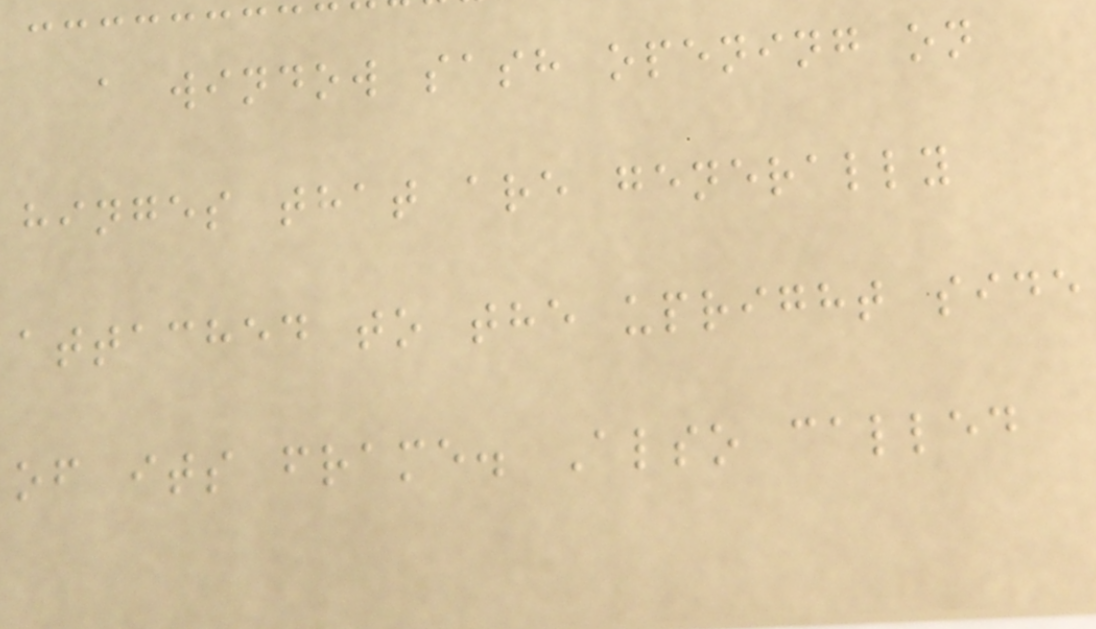a window sash opening on
hinges that are generally
attached to the upright side
of its frame. Also called
